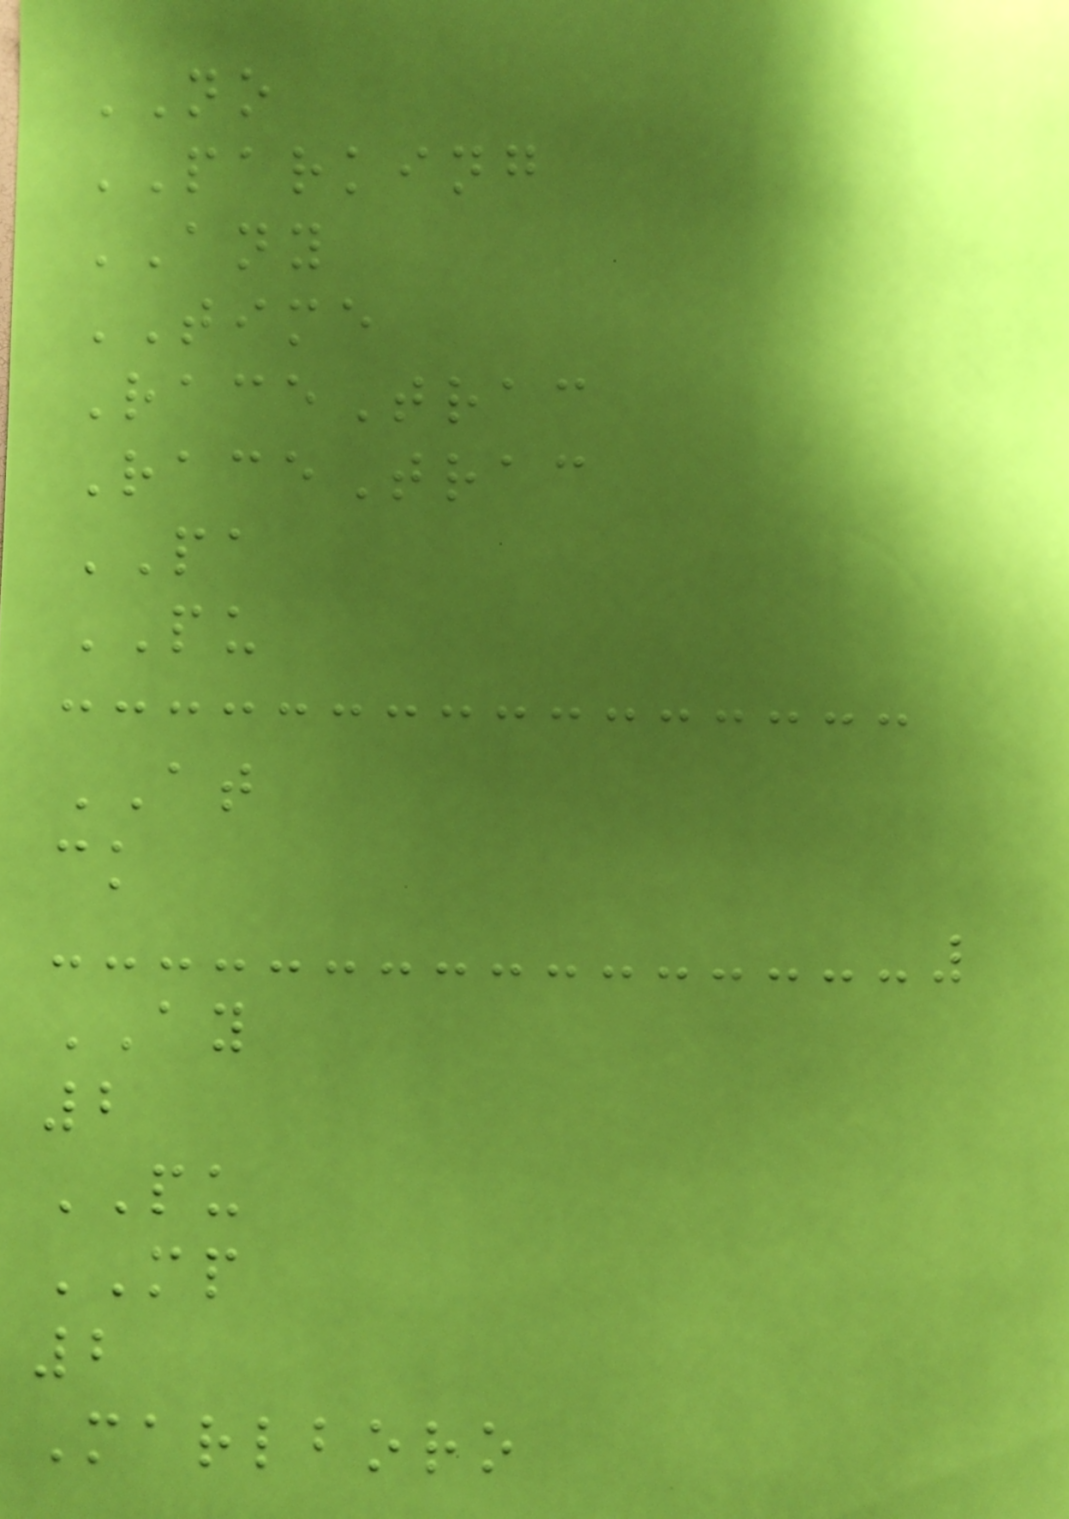NO
PARKING
ANY
TIME
RaceTrac
RaceTrac
PA
PU
AT
ck
AY
2
PU
MP
2
Marlboro
